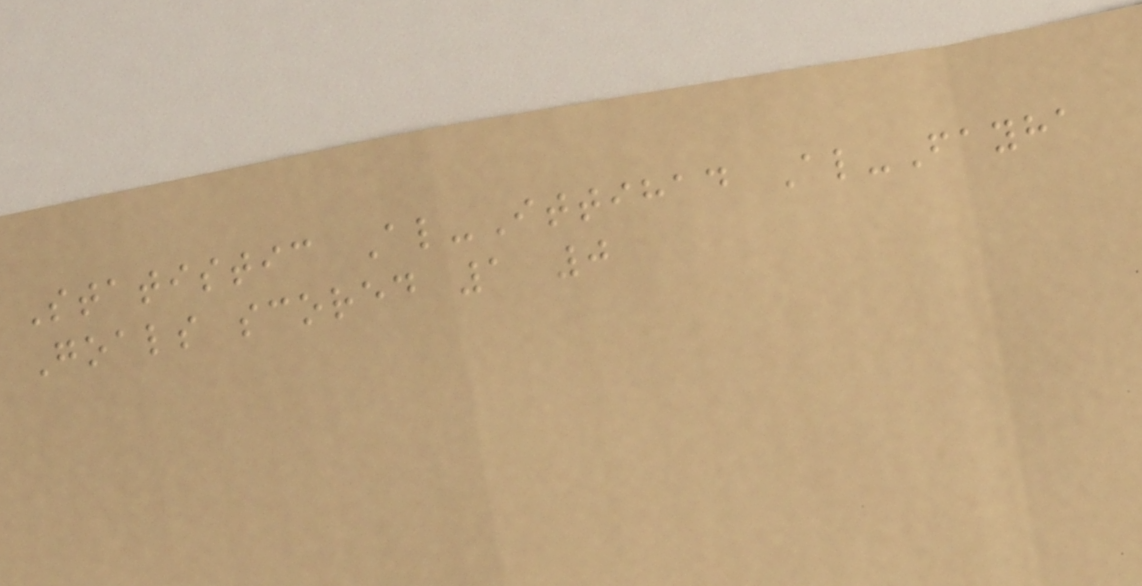Statistic Al-Ittihad Al-Fayha
Goals scored 1 0
